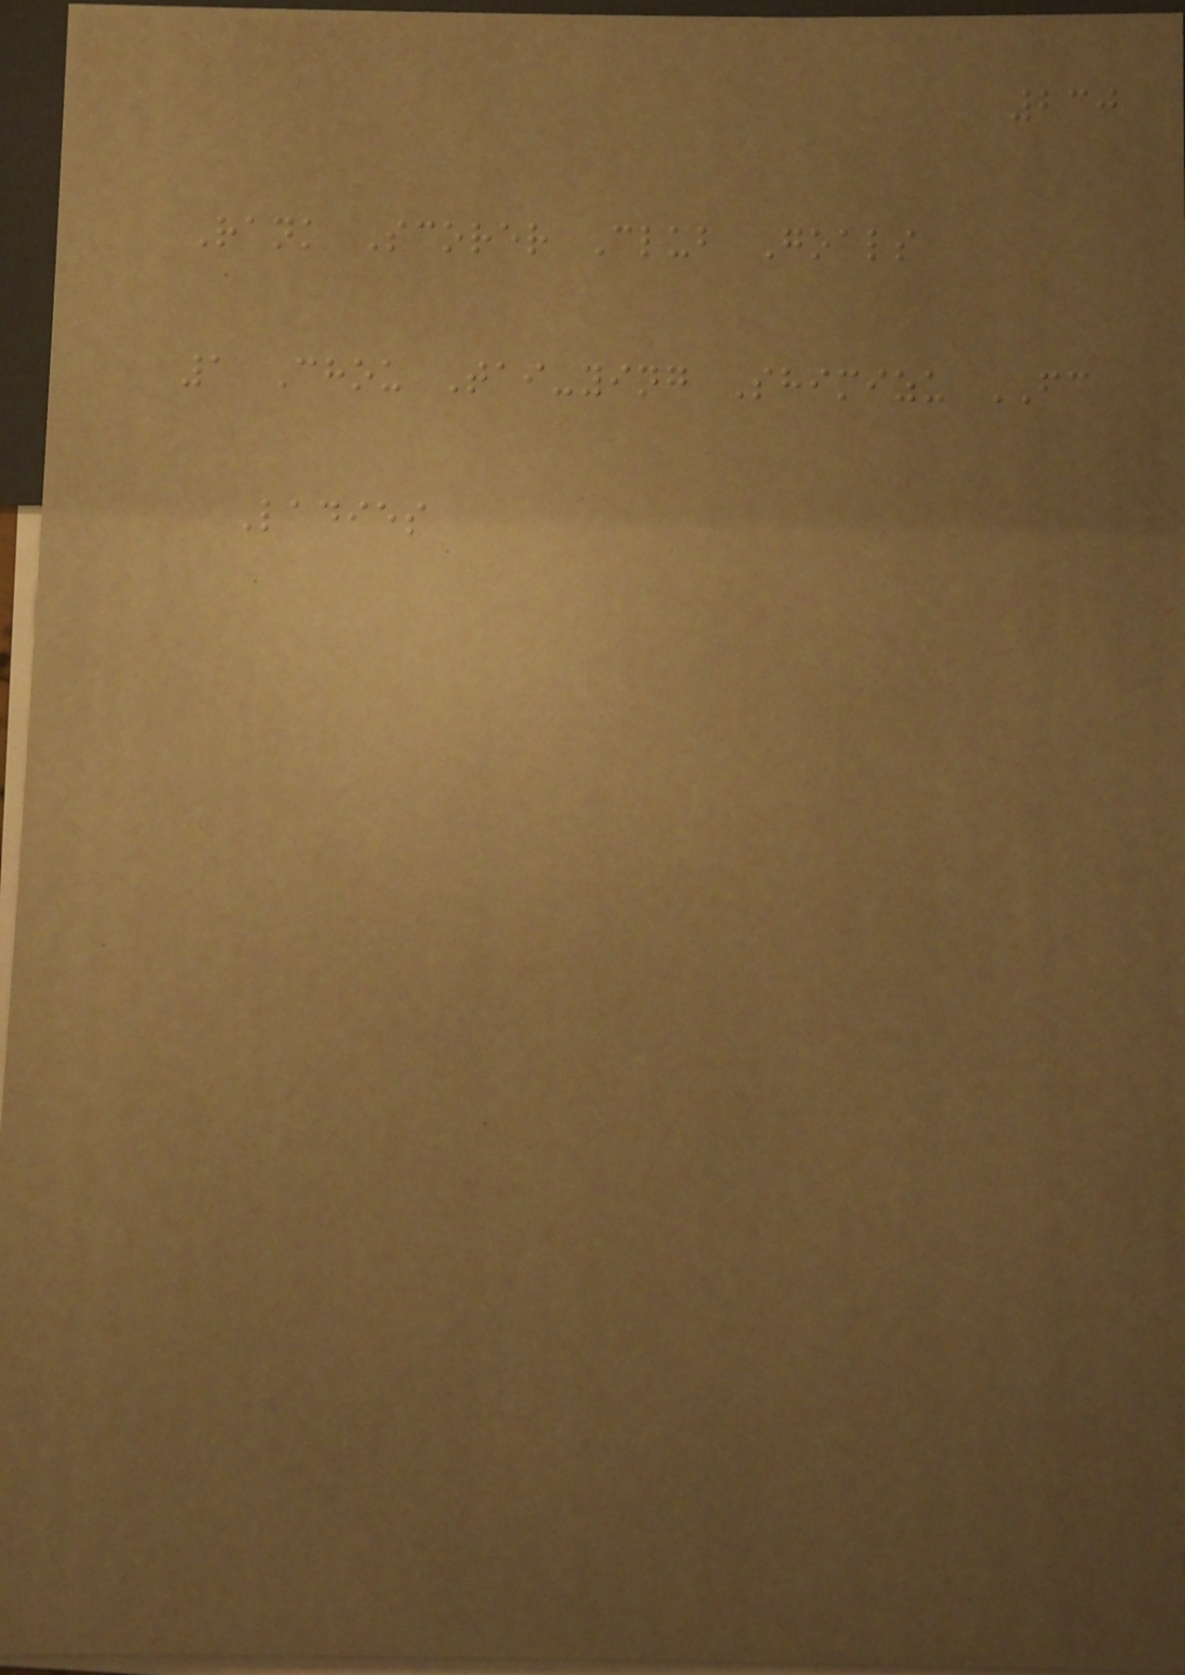230
Rank Scorer Club Goals
1 Chou Tai-ying Shimizu FC
Ladies
